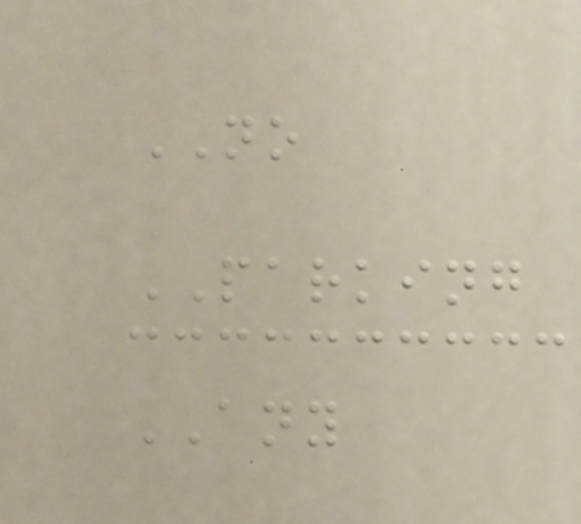NO
PARKING
ANY
